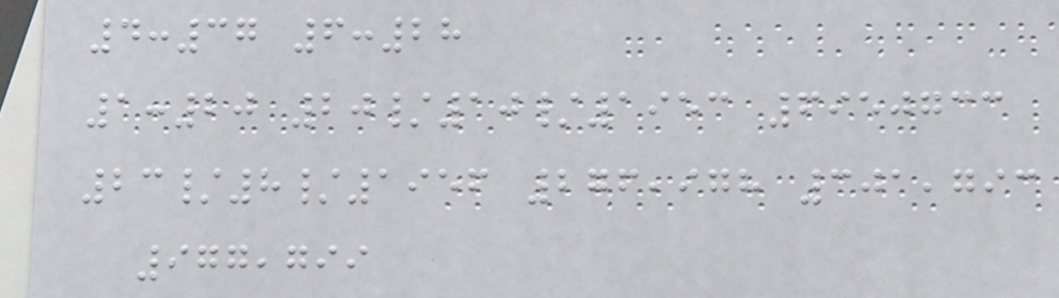4:37 6:28
1:20 20/10/1953 6950733
23/8/1956 276,978 301,793
977,799
